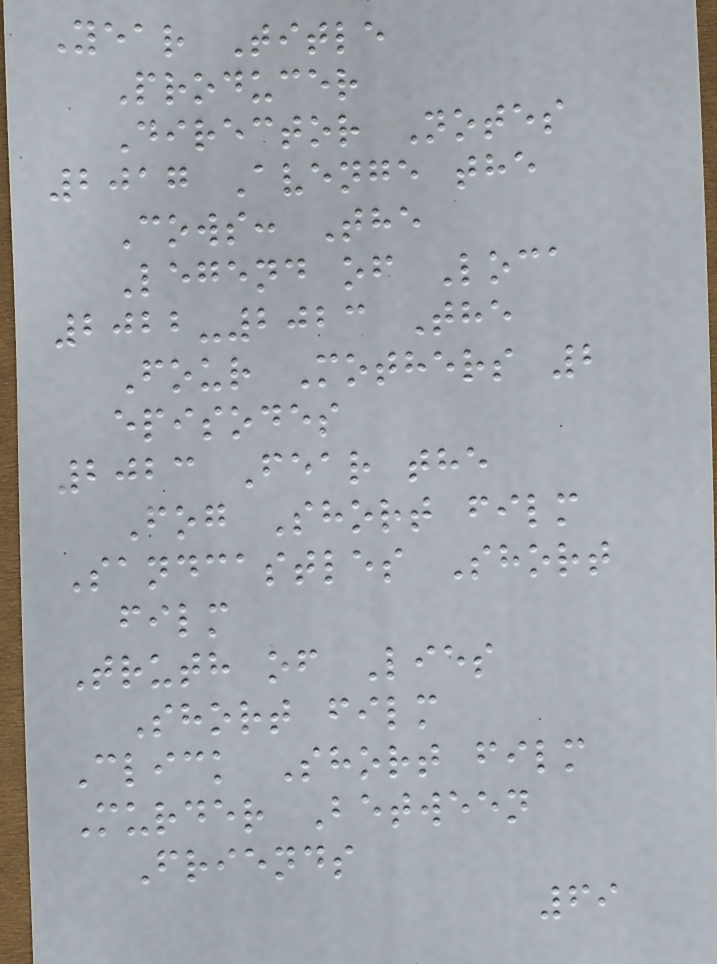Year Title
Producer
Director Notes
2017 Avenge the
Cows: The
Legend of Loca
2022-2023 The
Four Mothers 2
episodes
2023 Fear the
Fog Short film
Sandcastles Short
film
Truth of Lies
Short film
Click Short film
Murder Between
Friends
69
